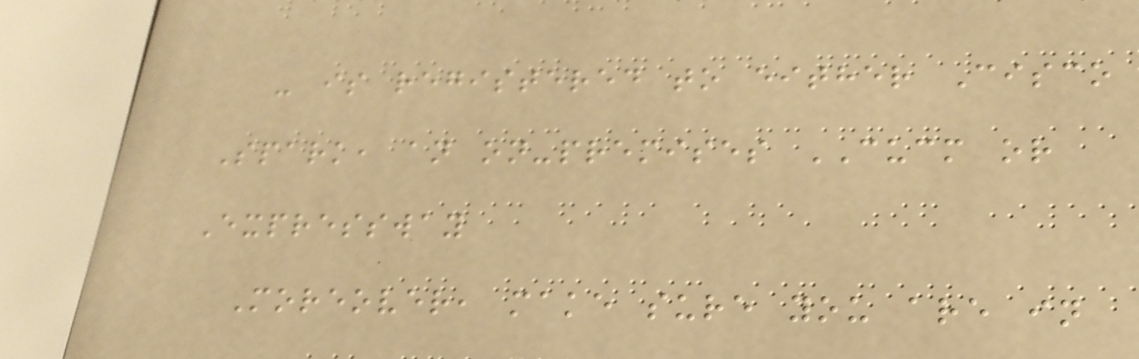- is registered to either Cisco
Spark, an on-premises CUCM or
Expressway
Moreover, make sure you are in
